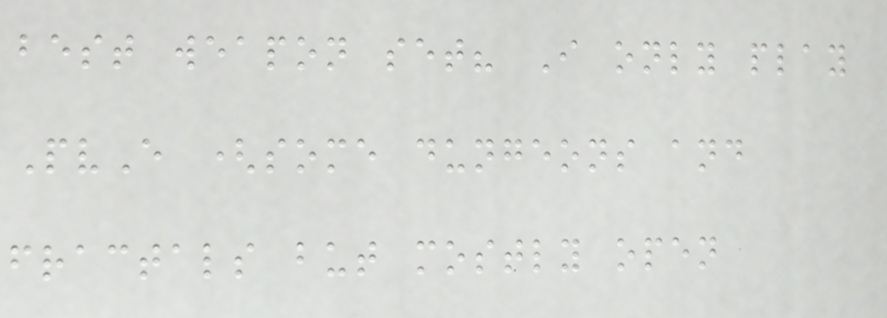best weapon set? I only play
PvE (some dungeons and
fractals but mostly open
